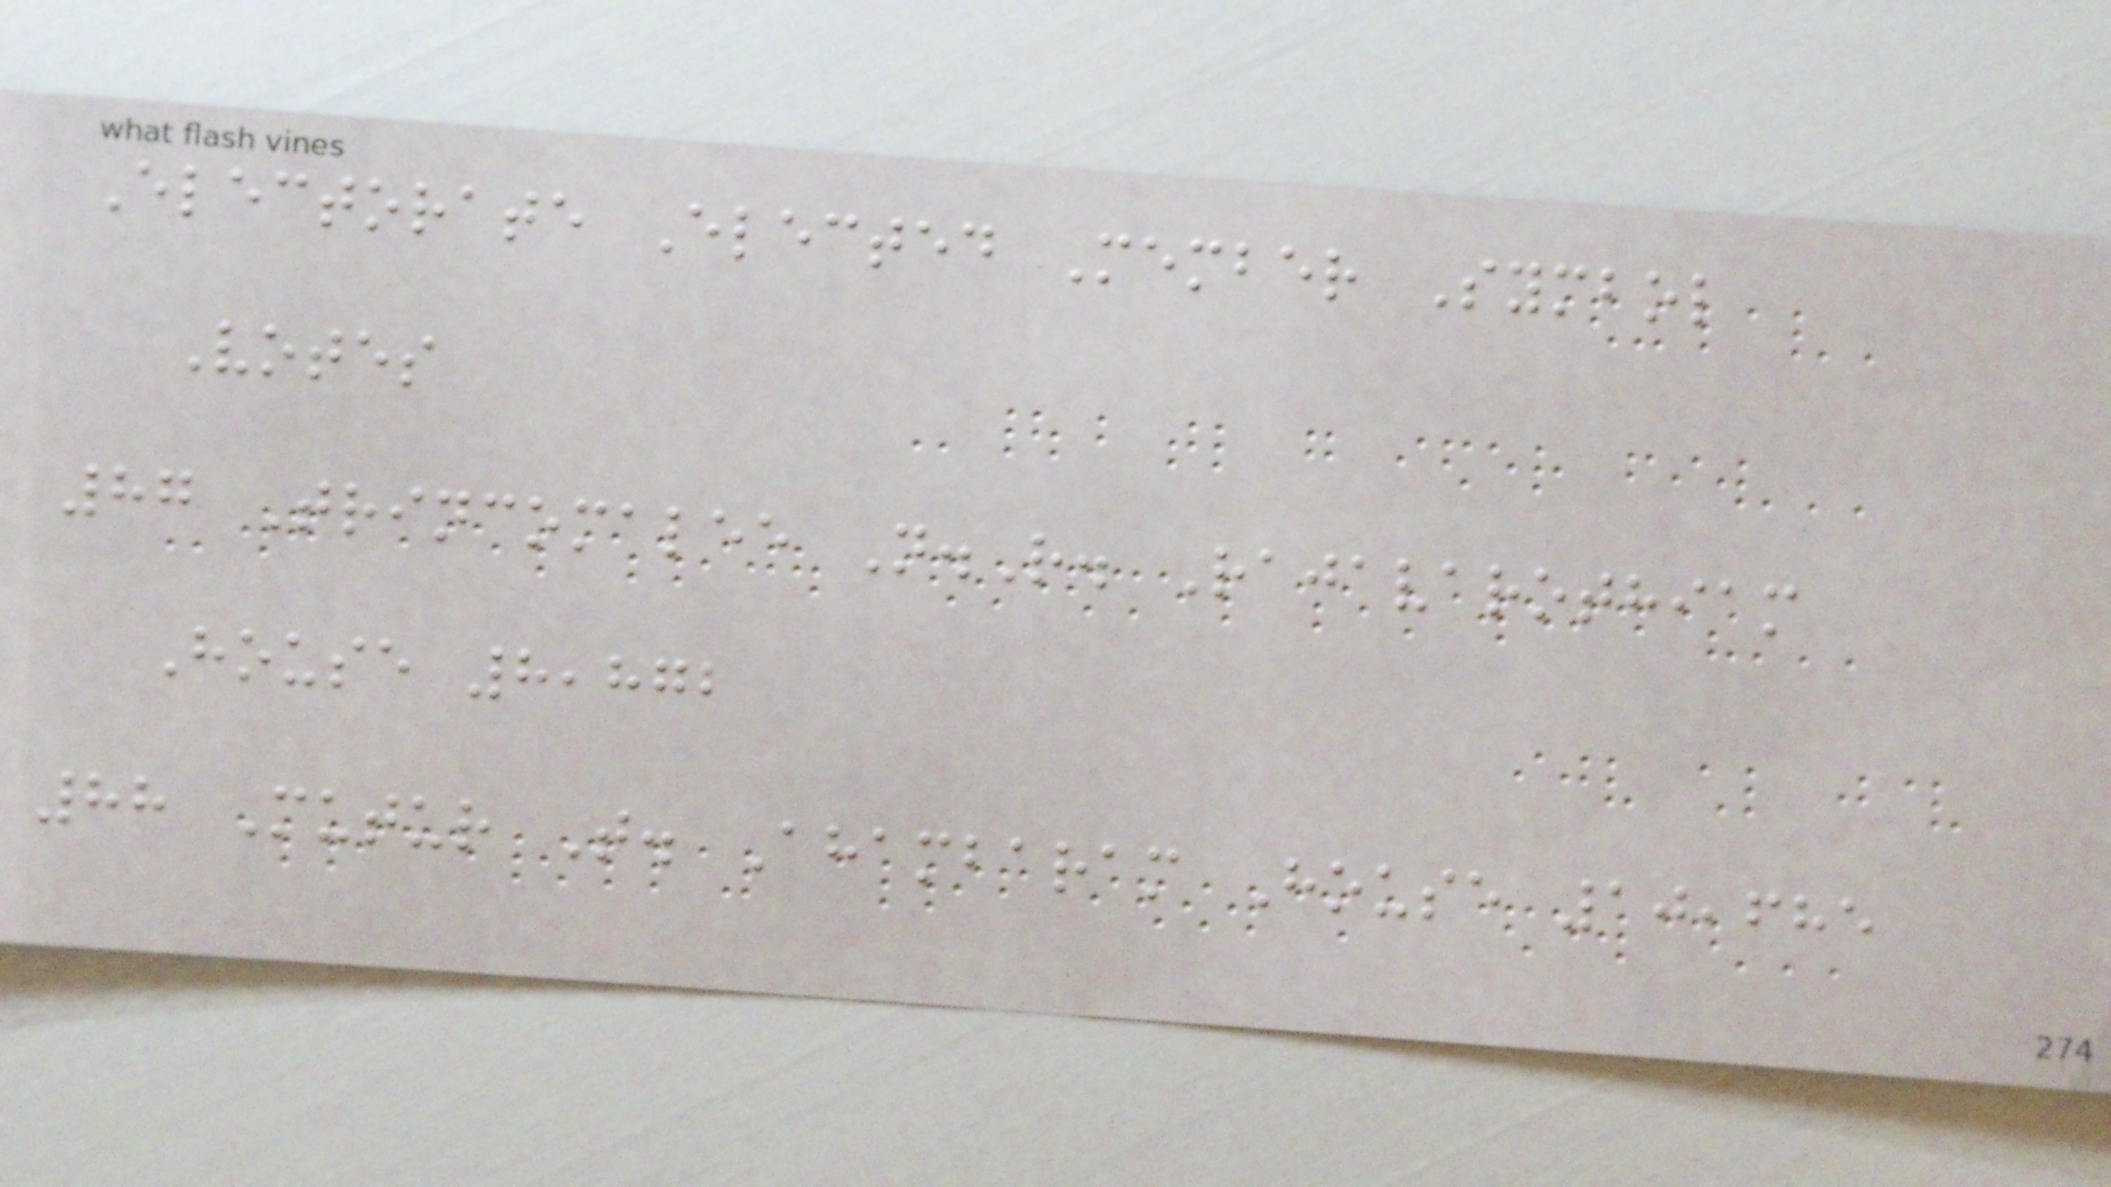Electorate Elected Member Symbol
Votes
87 Trincomalee N.R. Rajavarothiam
House 8,872
88 Mutur T. Ahambaram House 10,685
